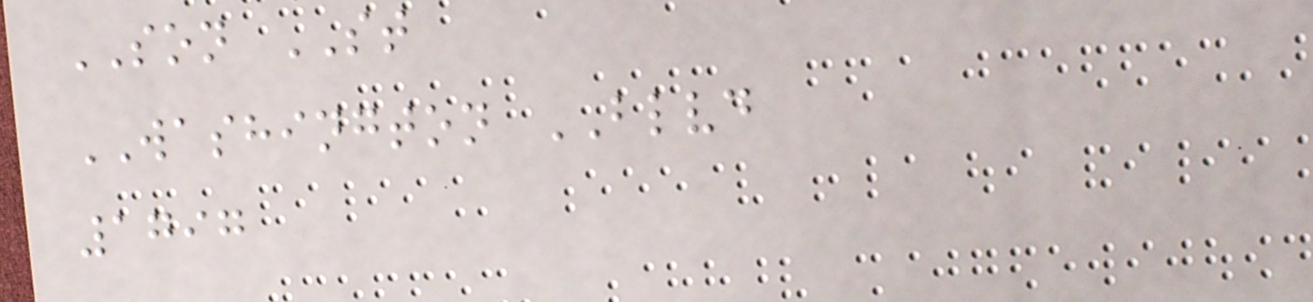SON ST
WASHINGTON BLVD
1797
